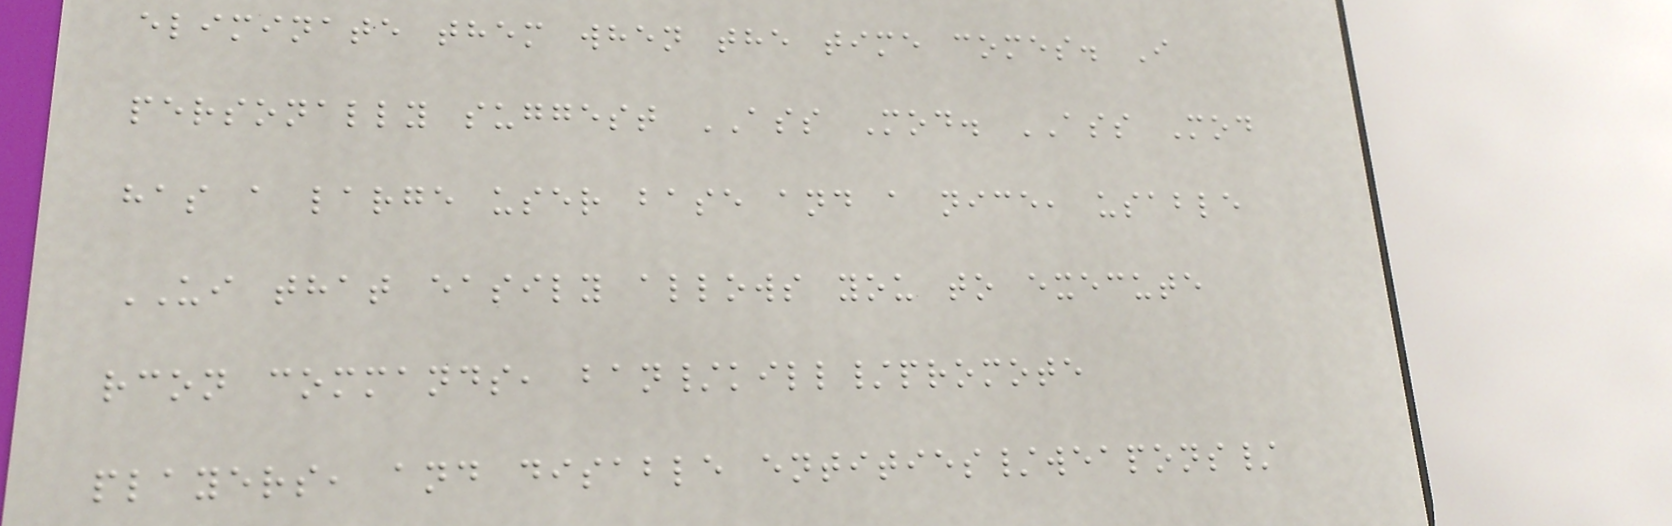eliminate them when the time comes. I
personally suggest ASS Mod. ASS Mod
has a large user base and a nice, usable
UI that easily allows you to execute
rcon commands, ban/kill/promote
players, and disable entities/weapons/
